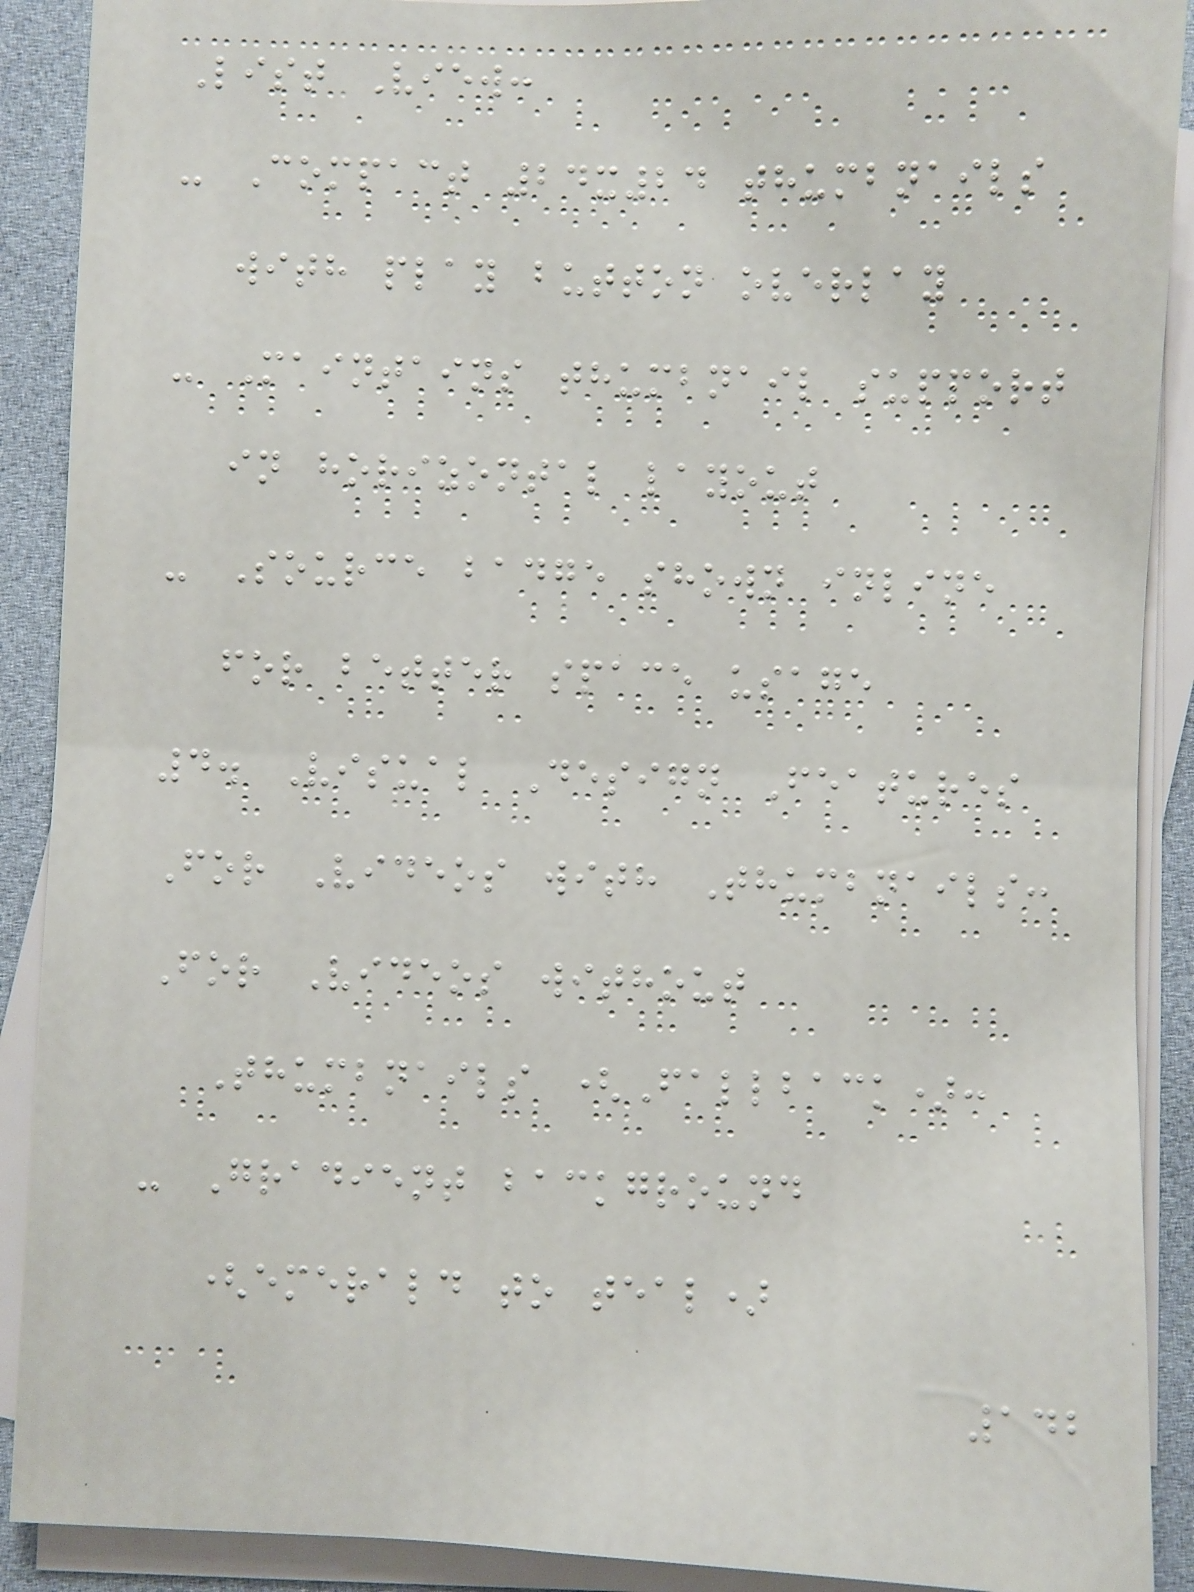List View:
- Compact 24x24 thumbnails
with play button overlay
- Maintains thumbnail support
in horizontal layout
- Source badge shown inline
for better space usage
4. Visual Design Features
For Videos with Thumbnails:
For Videos without
Thumbnails (Fallback):
- Gradient background
(emerald to teal)
142
